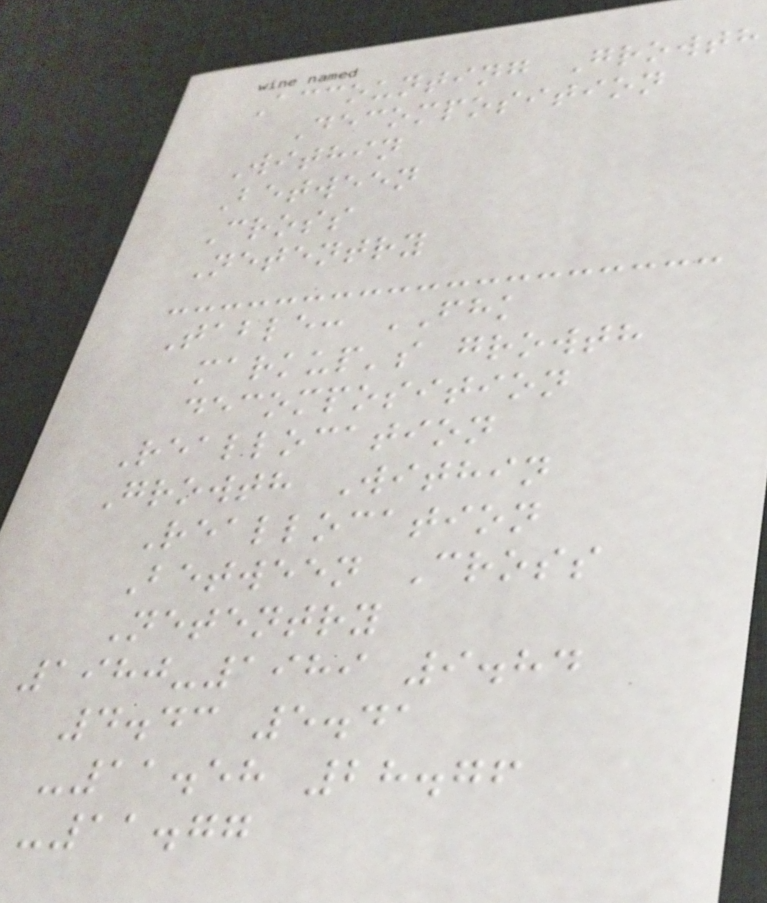Accounting Growth
Decomposition
Within
Between
Cross
Netentry
Table: FHK
markup's growth
decomposition
Reallocation
Growth Within
Reallocation
Between Cross
Netentry
1980-1989 9.84
4.43 5.41
-11.58 28.76
-11.77
